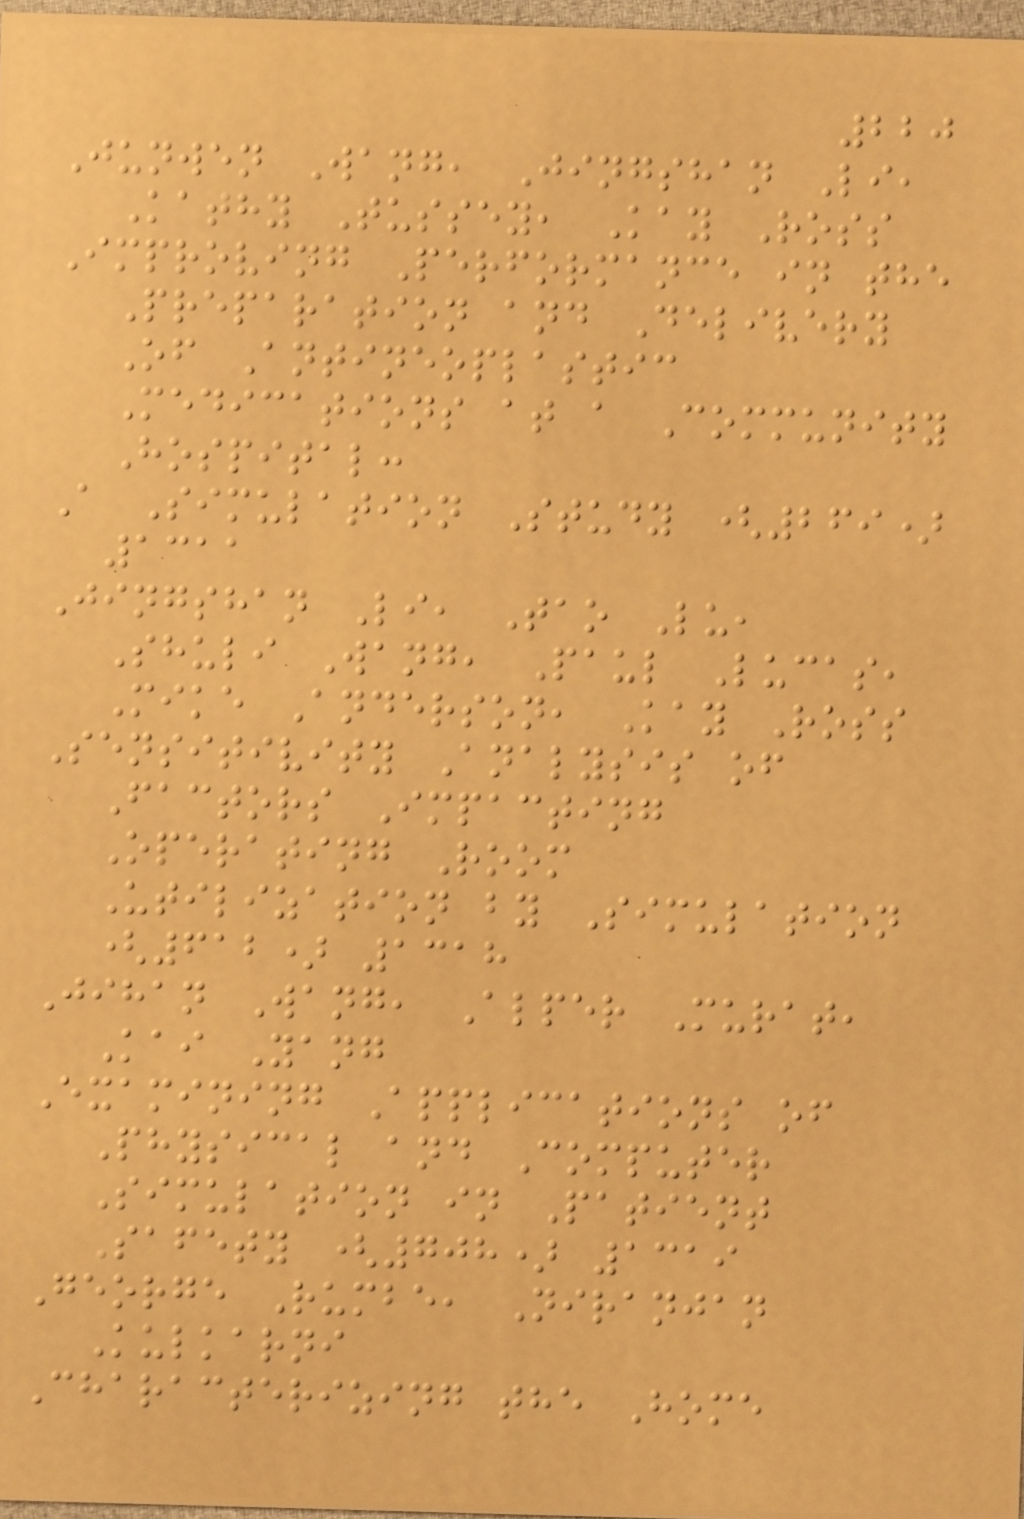220
Junwen Wang, Jingshan Li,
Kathy Tussey, Kay Ross
Improving Performance in the
Preparation and Delivery
Of Antineoplastic
Medications at a Community
Hospital:
A Simulation Study (269)
1311
Jingshan Li, Tao Lu,
Shuli Wang, Paul Lucas,
Mike Anderson, Kay Ross
Sensitivity Analysis of
Factors Impacting
Operating Room
Utilization by Simulation
(612) 1318
Jihan Wang, Alper Murat,
Kai Yang
Examining Applications of
Physical and Computer
Simulation in Patient
Safety (708) 1319
George Rumbe, Niranjan
Kulkarni
Characterizing the Home
